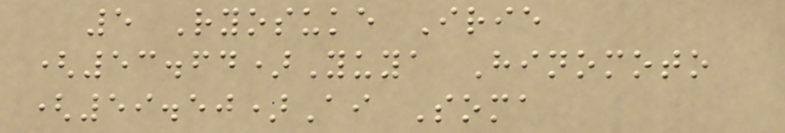5 Ryosuke Irie
(53.64)Yuya Hinomoto
(59.50)Ai Soma
